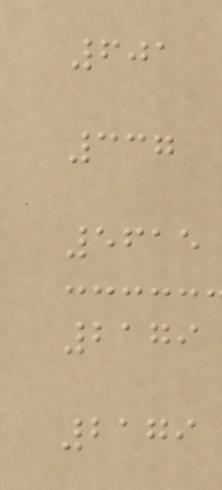601
337
5615
2179
2179
